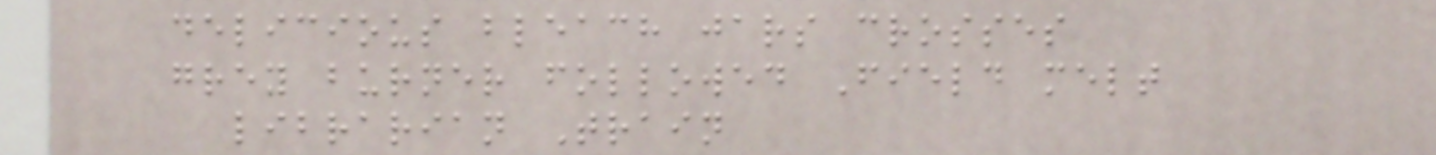delicious bleach jars crosses
grey burner followed Field melt
librarian Train
